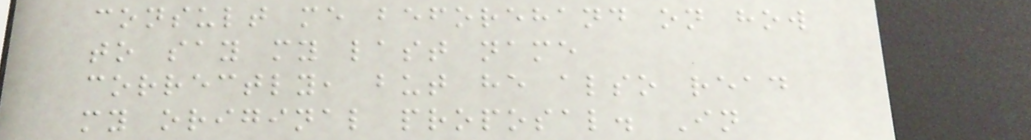consult me beforehand on how
to say my last name
correctly, but he also read
my original proposal. In
